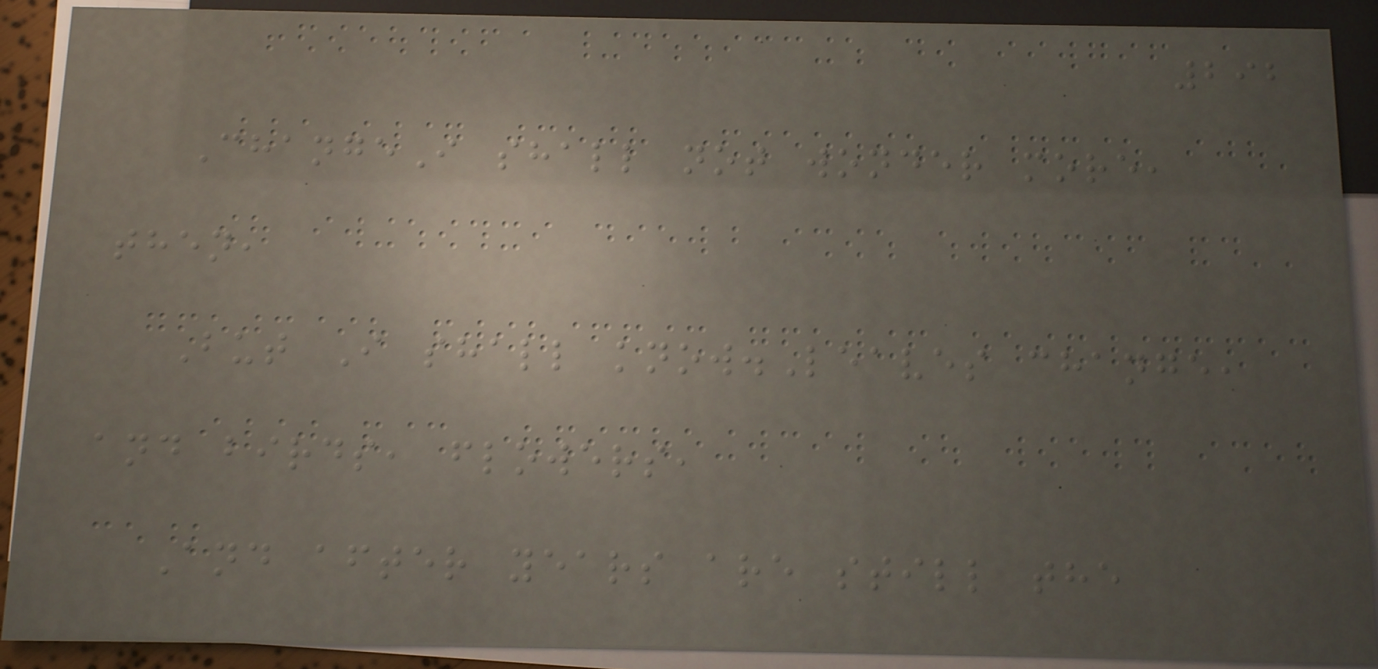292
ChangeI shall not wonder more,
then,
But I shall know.Leaves change,
and birds, flowers,
And after years are still the
